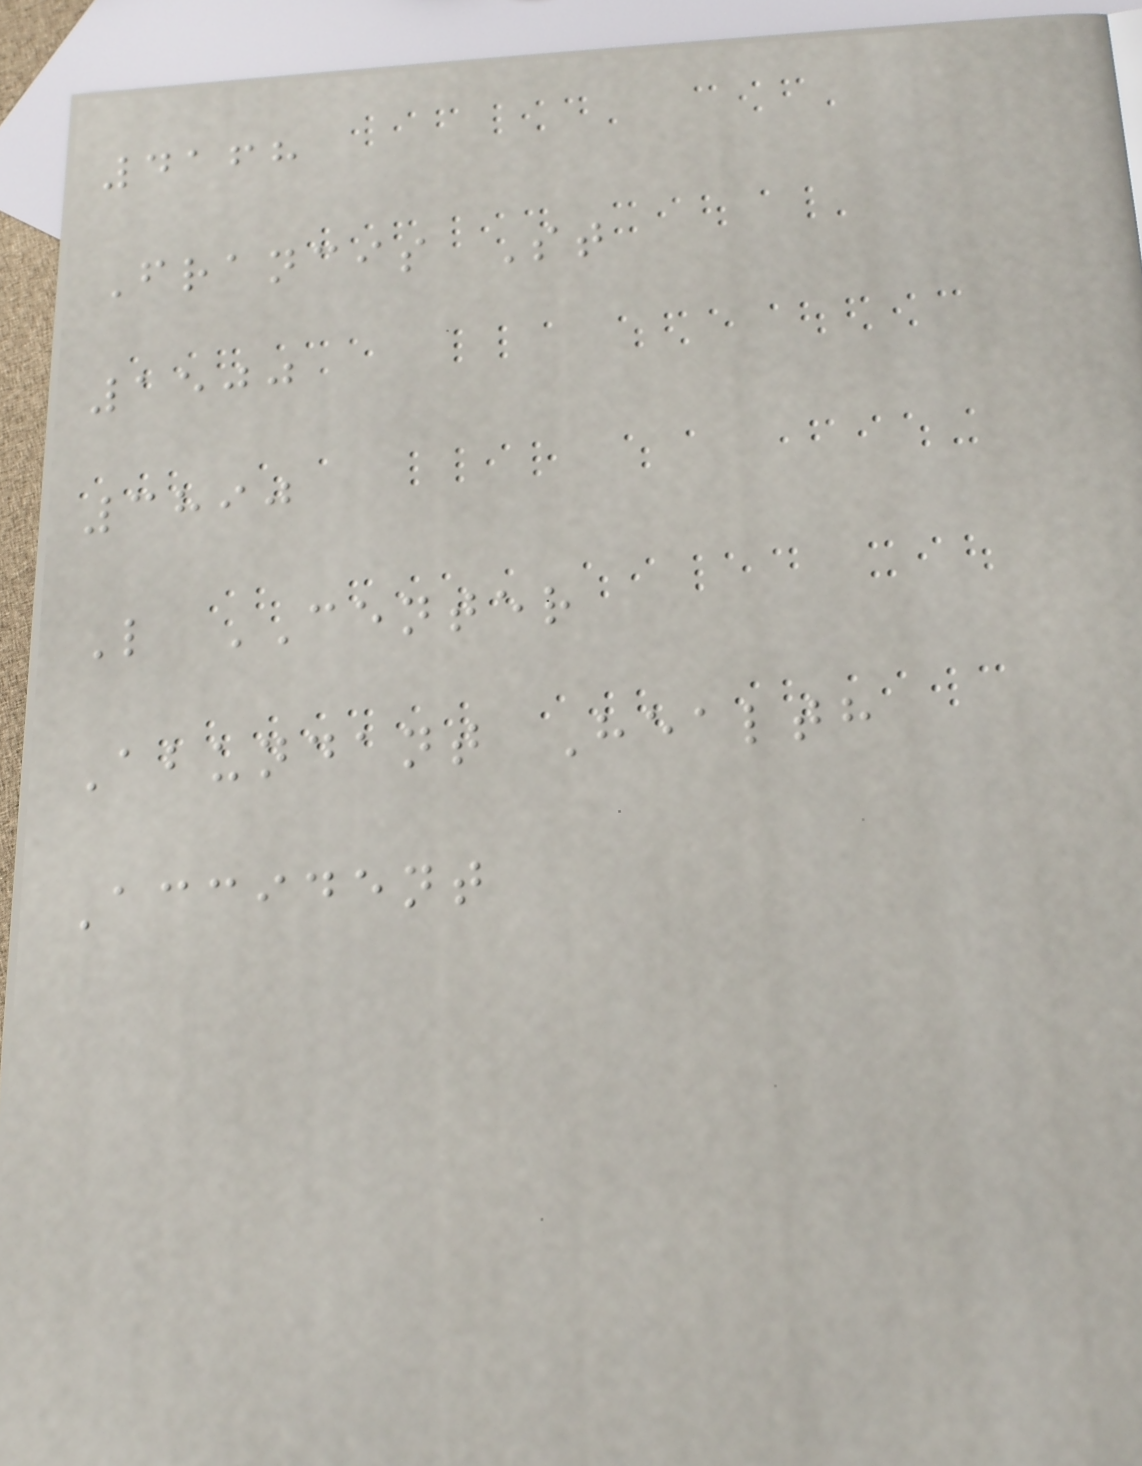4168
Francis St
1500
3890
L CENTER
Abundant Health
Accident
